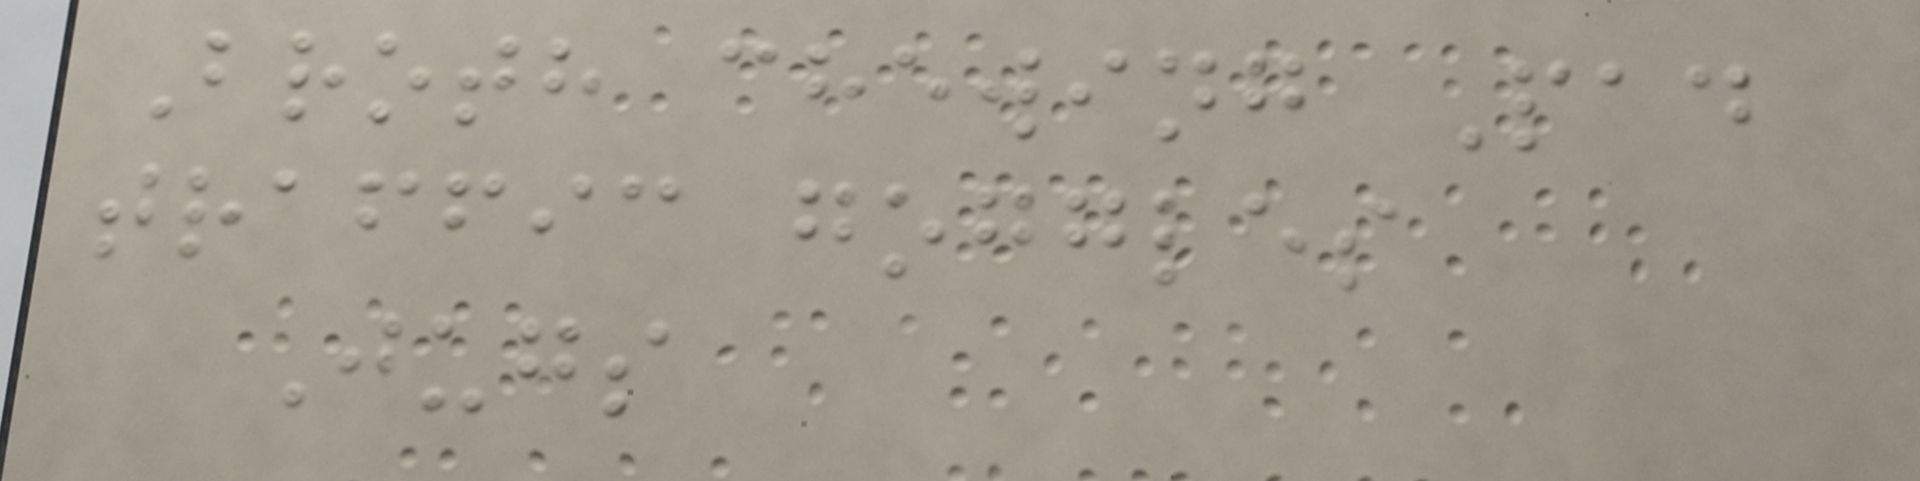Broth chewing Pad
traffic goggles
Jugs
